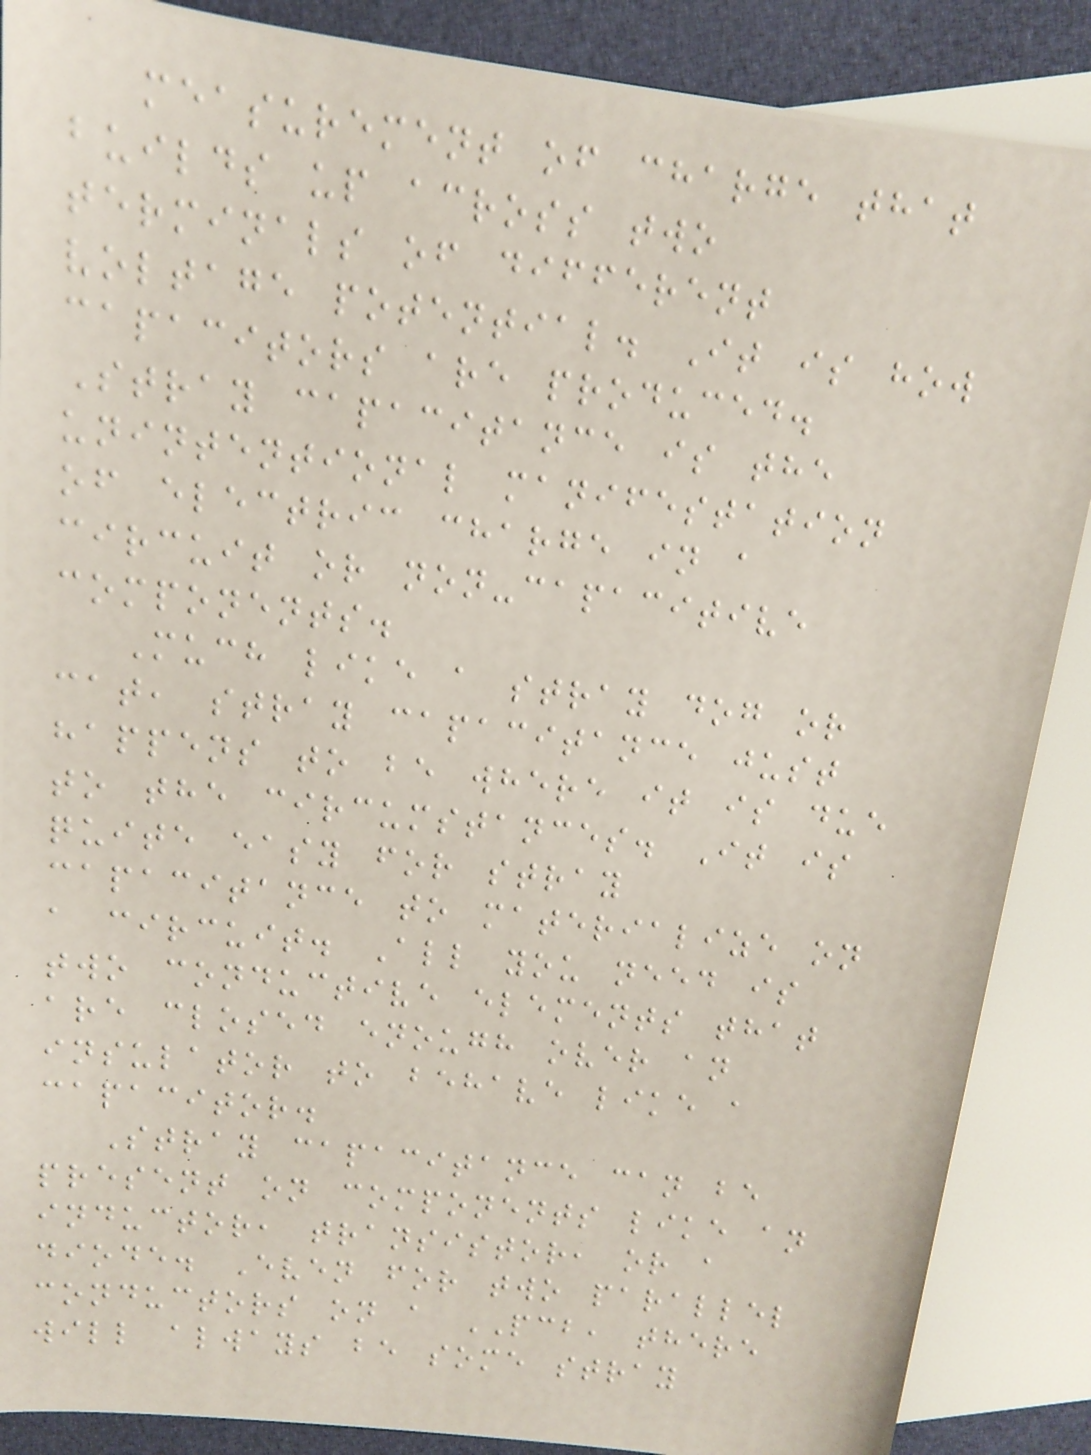measurement of charge that
builds up across two
terminals of different
voltage potential. It is how
capacitors are produced.
Stray capacitance is the
unintentional manifestation
of electric charge in a
circuit or non-capacitive
components.
Much like a stray dog or
cat, stray capacitance just
happens to be where it is due
to the circumstances. It is
quite easy for stray
capacitance to materialize on
a circuit. All you need is
two conductive elements that
are closed enough over an
insulator to behave like a
capacitor.
Stray capacitance can be
present on components like an
inductor, transistor, or a
diode. Even for two parallel
conductors on a PCB, there
will always be some stray
